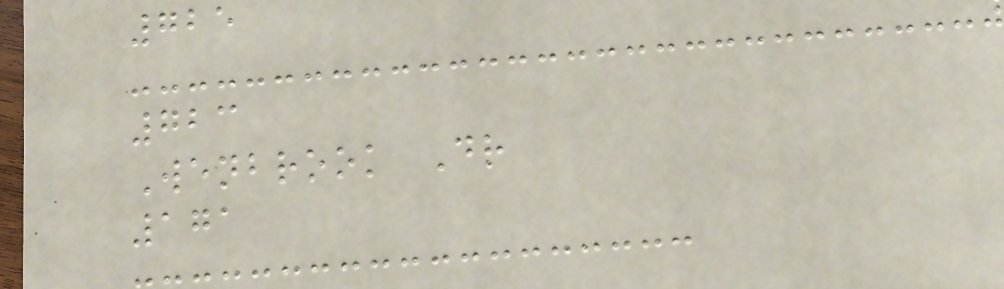725
723
Wenbrook Dr
171
